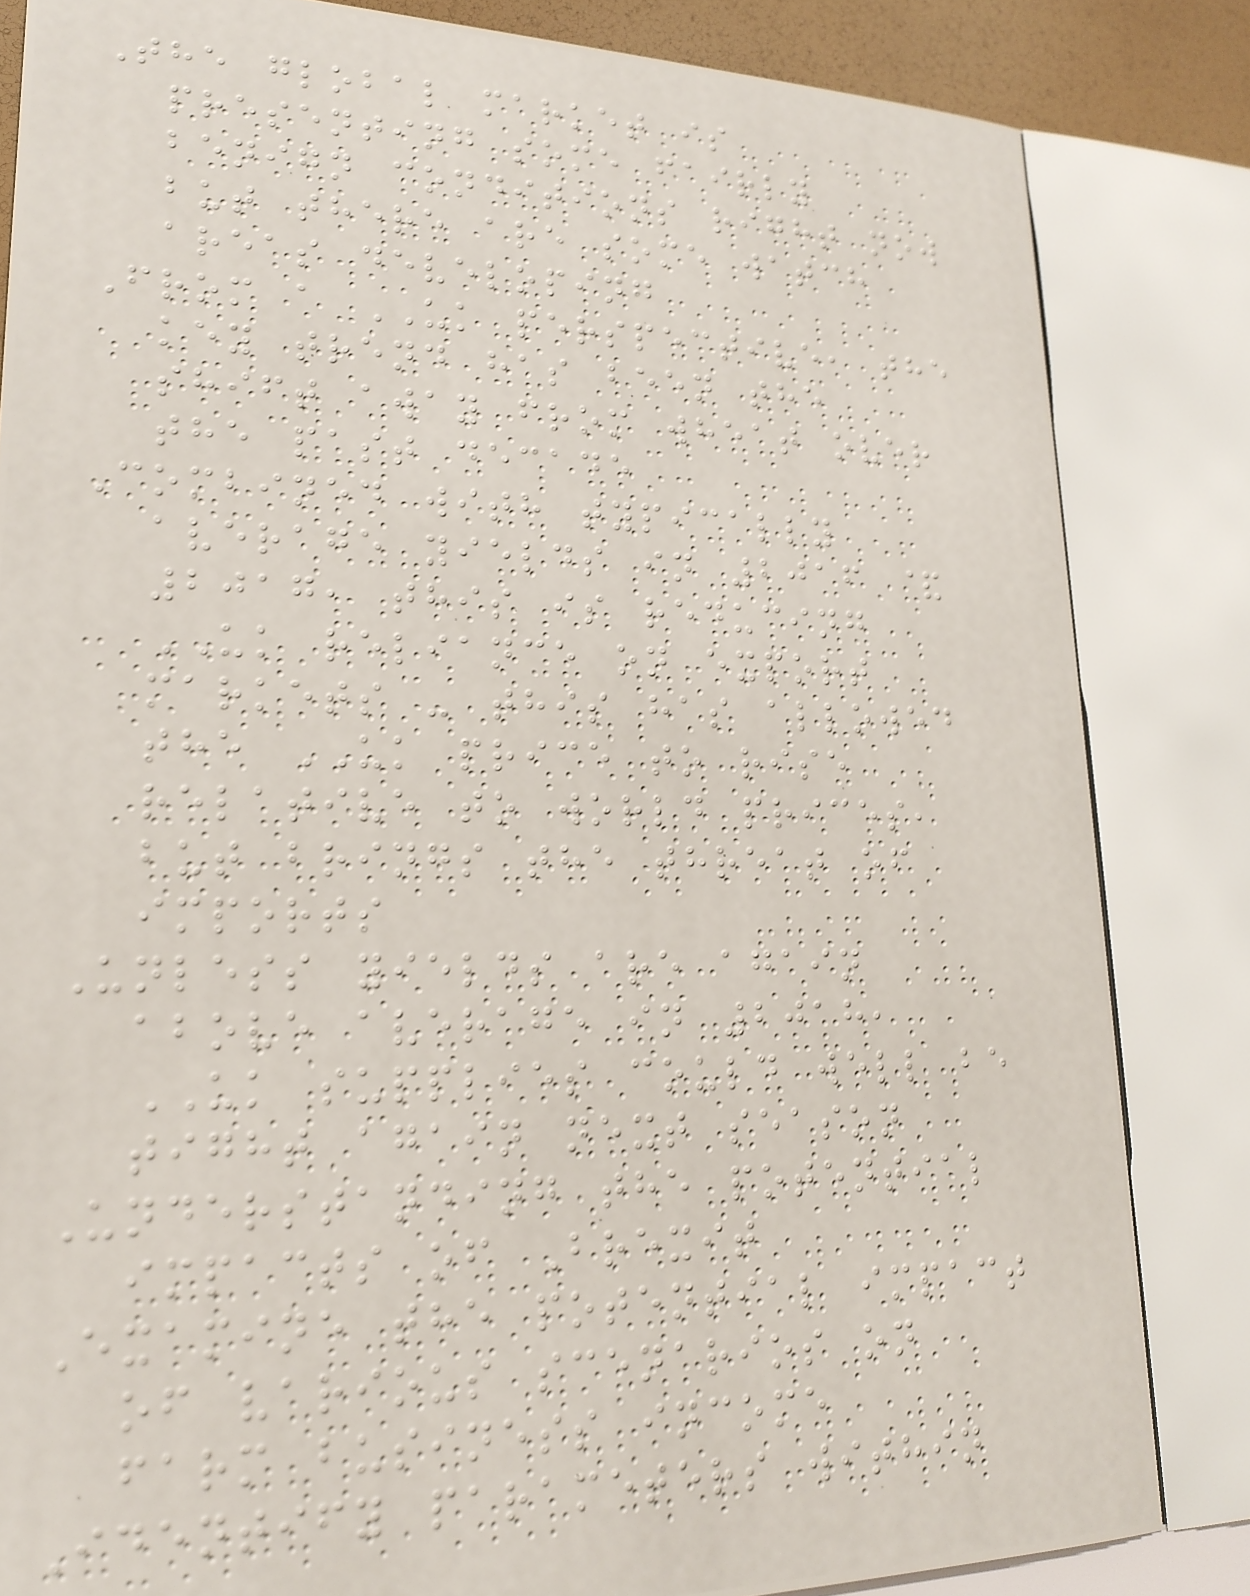The global market is
presenting some fairly
benign conditions right now
but there are some watch
areas developing
From a UK perspective, the
key trend has been the
shift away from wheat over
the past decade
Combined with typically
average yields in 2016 &
2017, this is reducing
UK reliance on export
markets - this has allowed
the UK price to rise
relative to world prices,
but brings the threat of
imports
Unless yields are again
above average in 2018,
UK supplies could well be
tight again next season
Understanding the potential
impacts of Brexit
Examine the potential impact
of various scenarios on
farm business income
Identify parameters within
